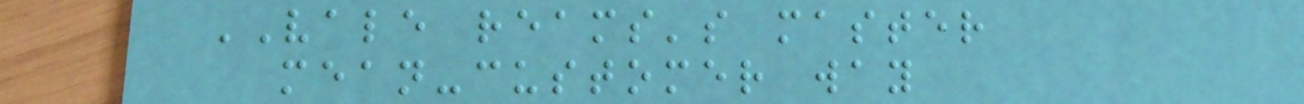VALE reams's master
mean-customer way
